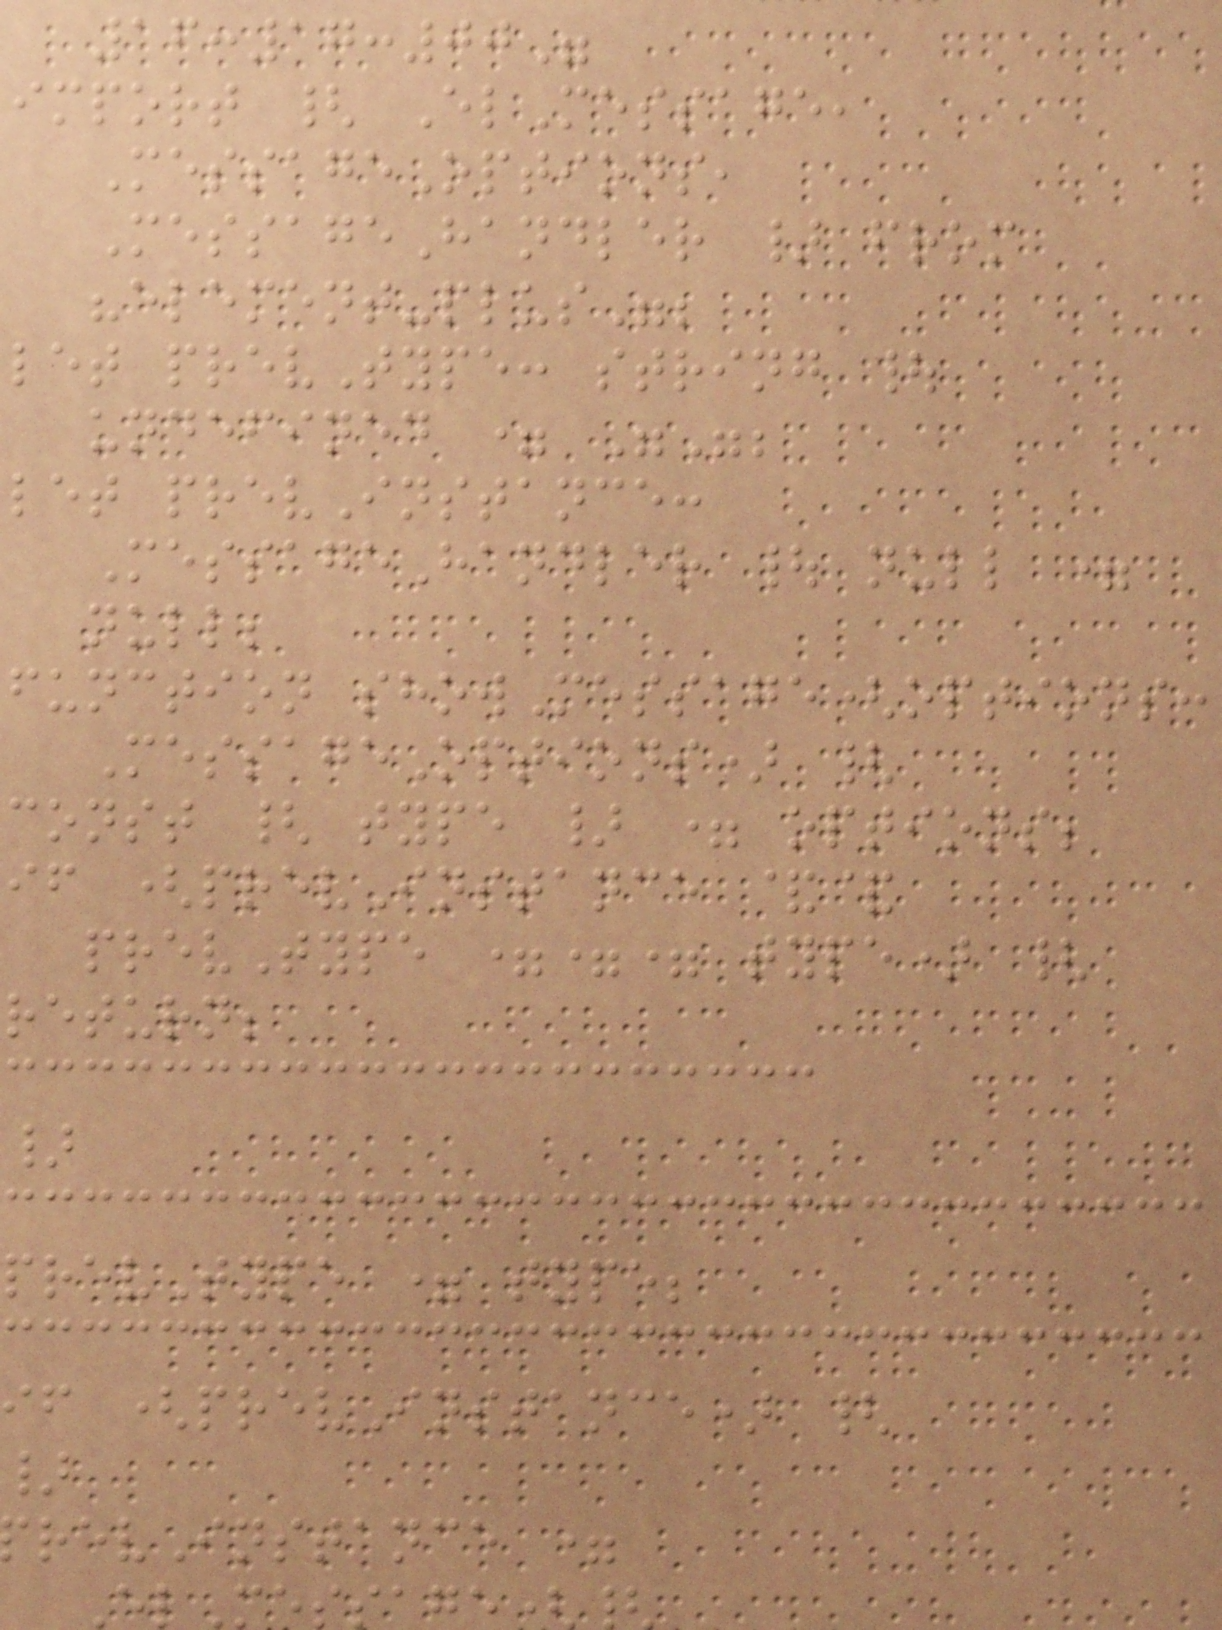16:17:00"
import { ElMessage,
MessageOptions,
MessageHandler } from
"element-plus";
let prevType: string |
undefined = "";
let prevInstance:
MessageHandler | null =
null;
function showMessage(options:
MessageOptions) {
const { type } = options;
if (prevInstance &&
prevType === type) {
return;
}
prevType = type;
if (prevInstance) {
revInstance =
